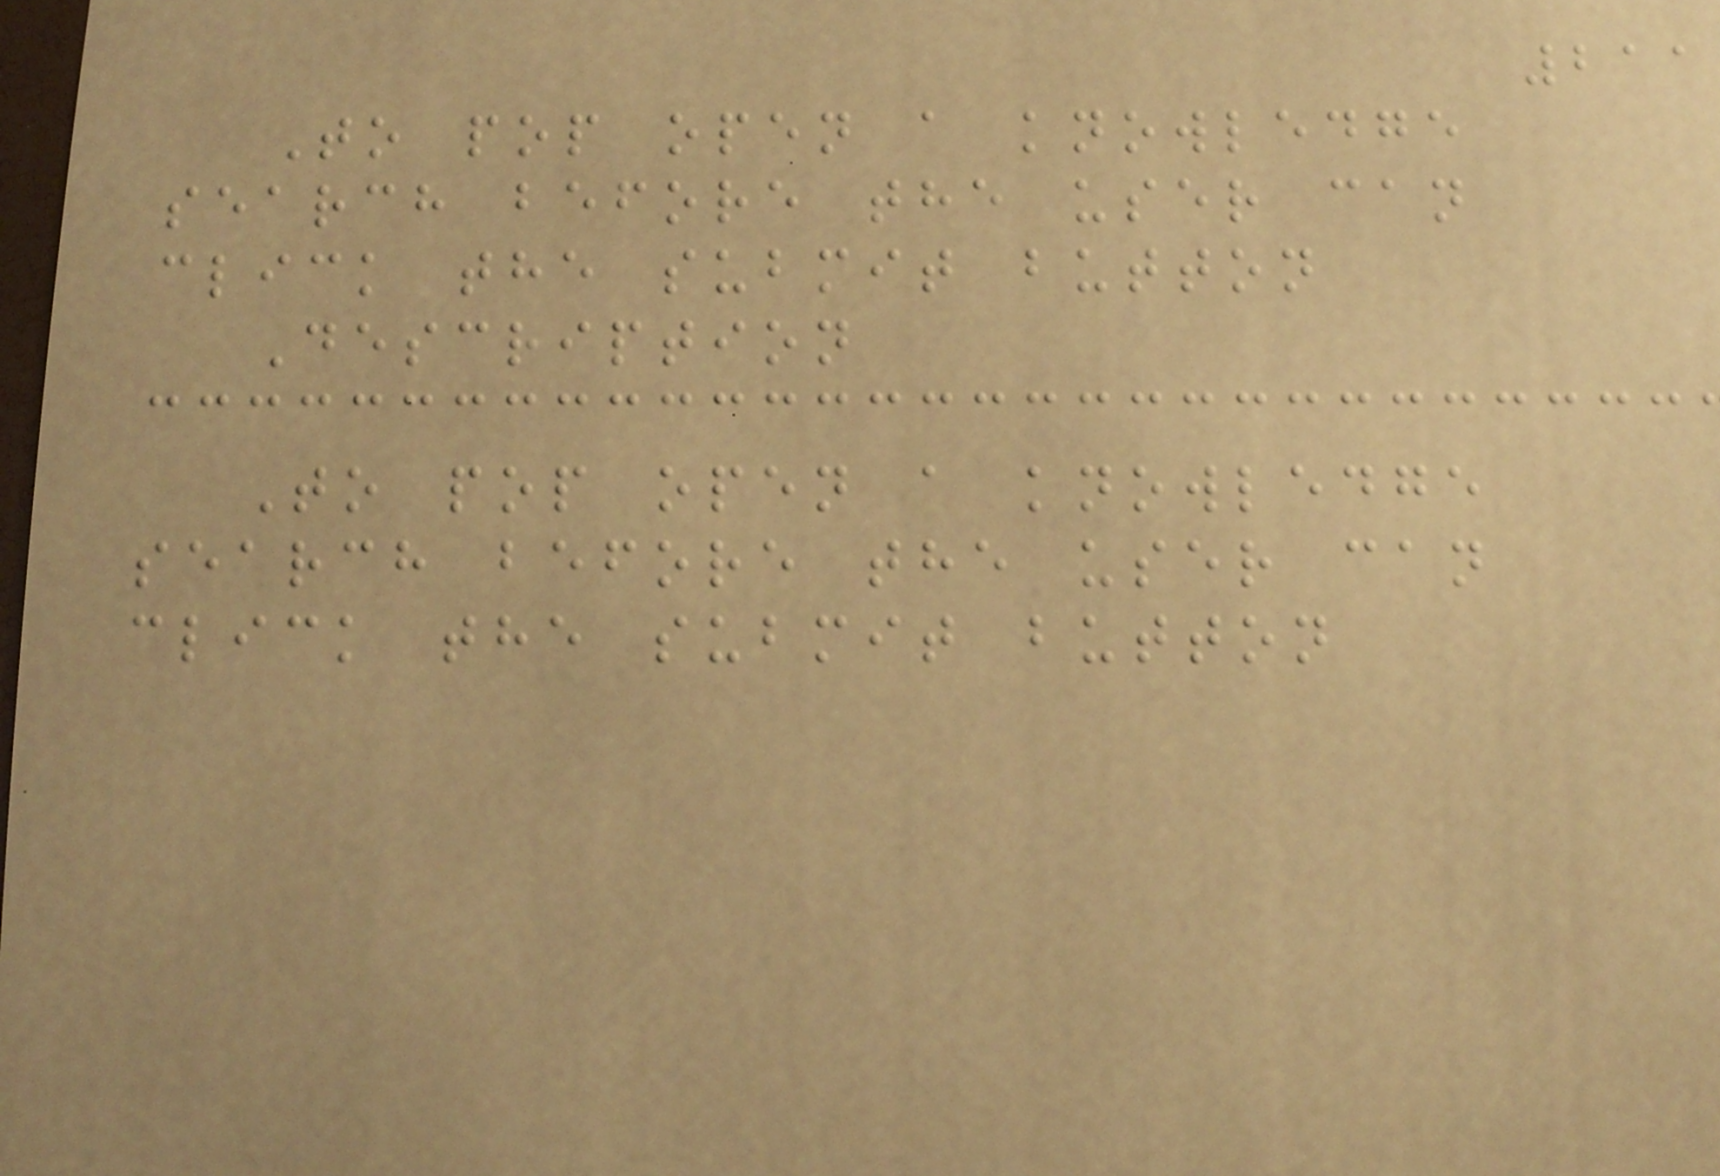211
To pop open a knowledge
search before the user can
click the submit button
Description
To pop open a knowledge
search before the user can
click the submit button
